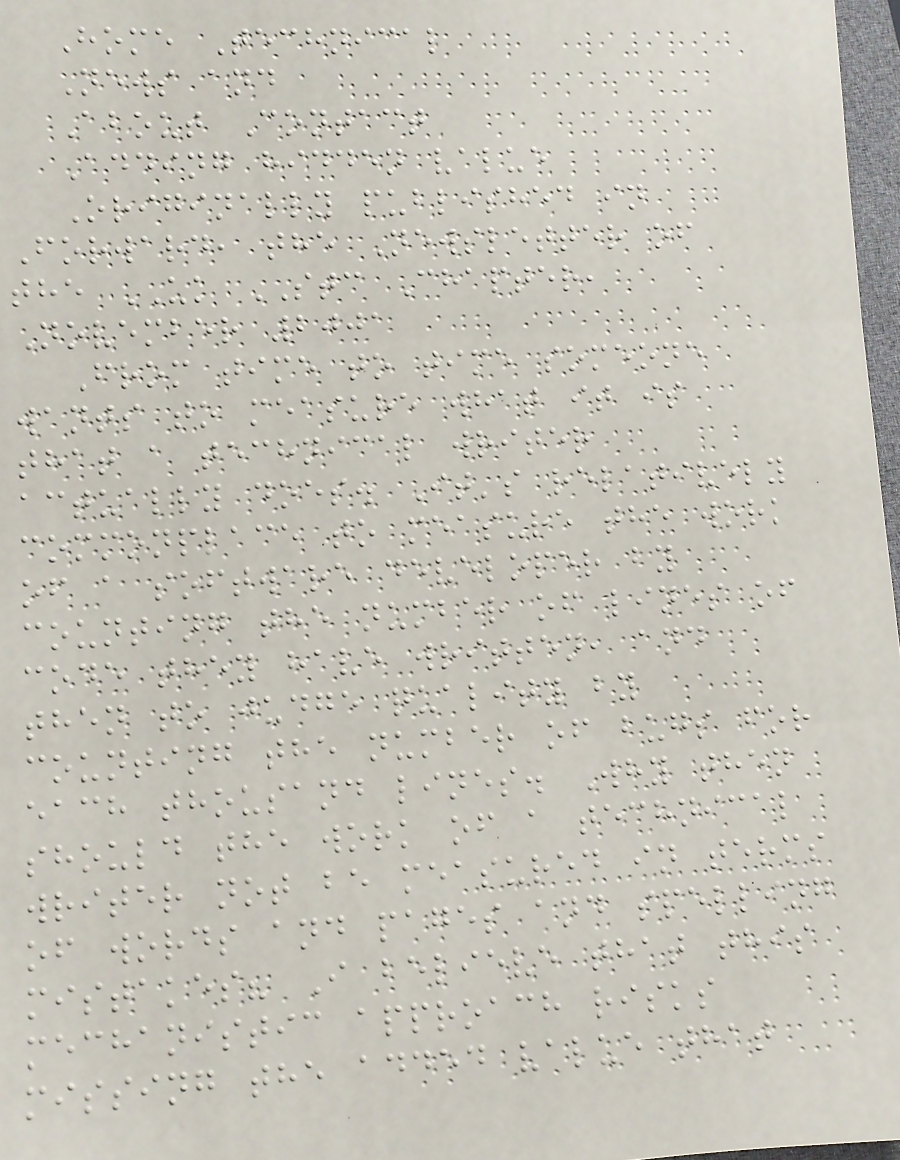Home Technical
News and
About Contact
Adding hidden value
Originally published in
Forward, the Newsletter of
the UK STC Chapter,
November 2001
From time to time someone
wants to measure what it is
that a technical writer
actually does. It's relatively
commonplace to measure the work
of a software developer by
counting the number of lines of
code they have written, and
then to judge quality by
counting the number of bugs for
each thousand lines. Why then
should the work of a technical
writer not be measured in terms
of words and pages and spelling
mistakes? I believe that this
mechanistic approach risks
missing the added value that
